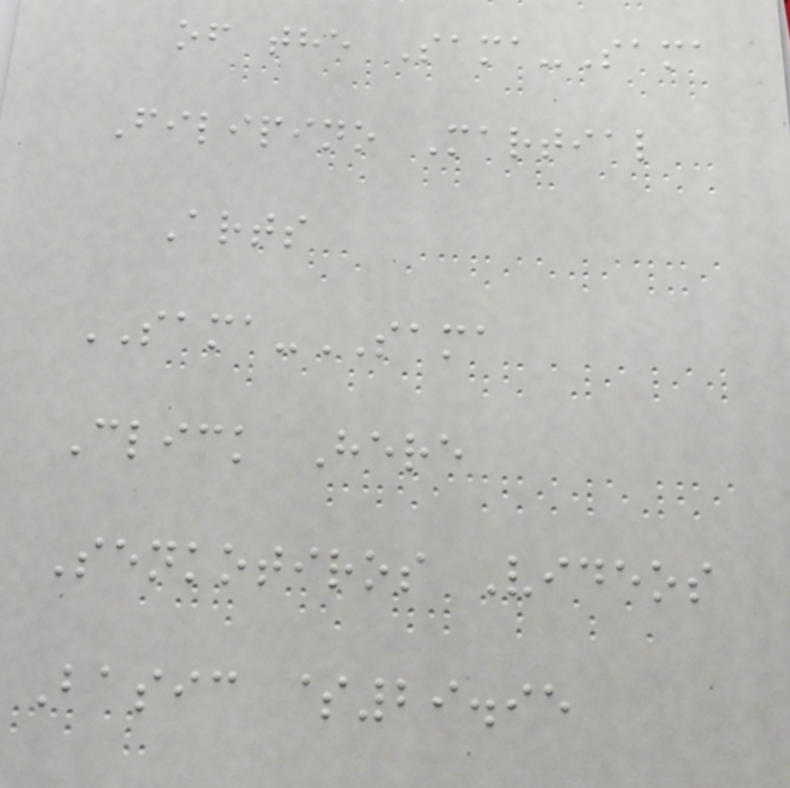of the Sama-Sama
Filipino Martial
Arts
SAMA-SAMA
Click Here
Senkotiros Videos
Basic $29.95
